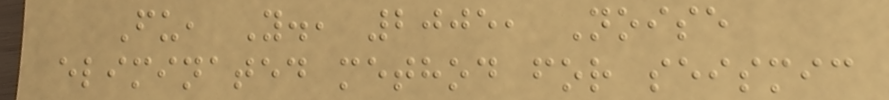Fu, Y., 2005, Noise
eliminated method for seismic
